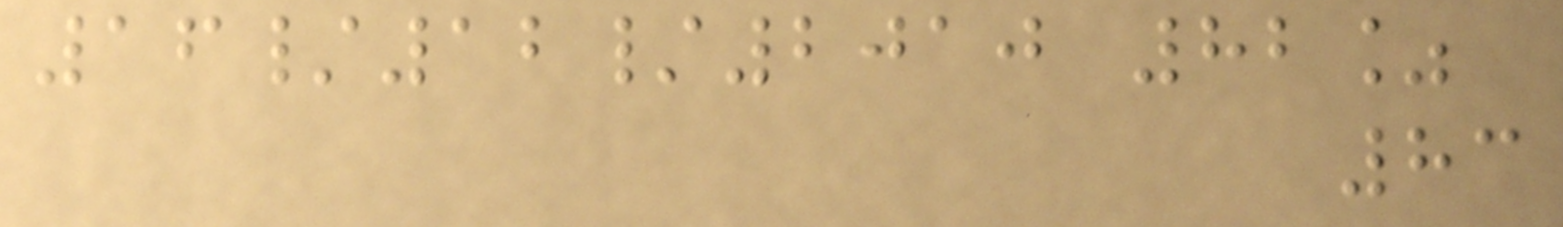16/12/2010 82%
83
